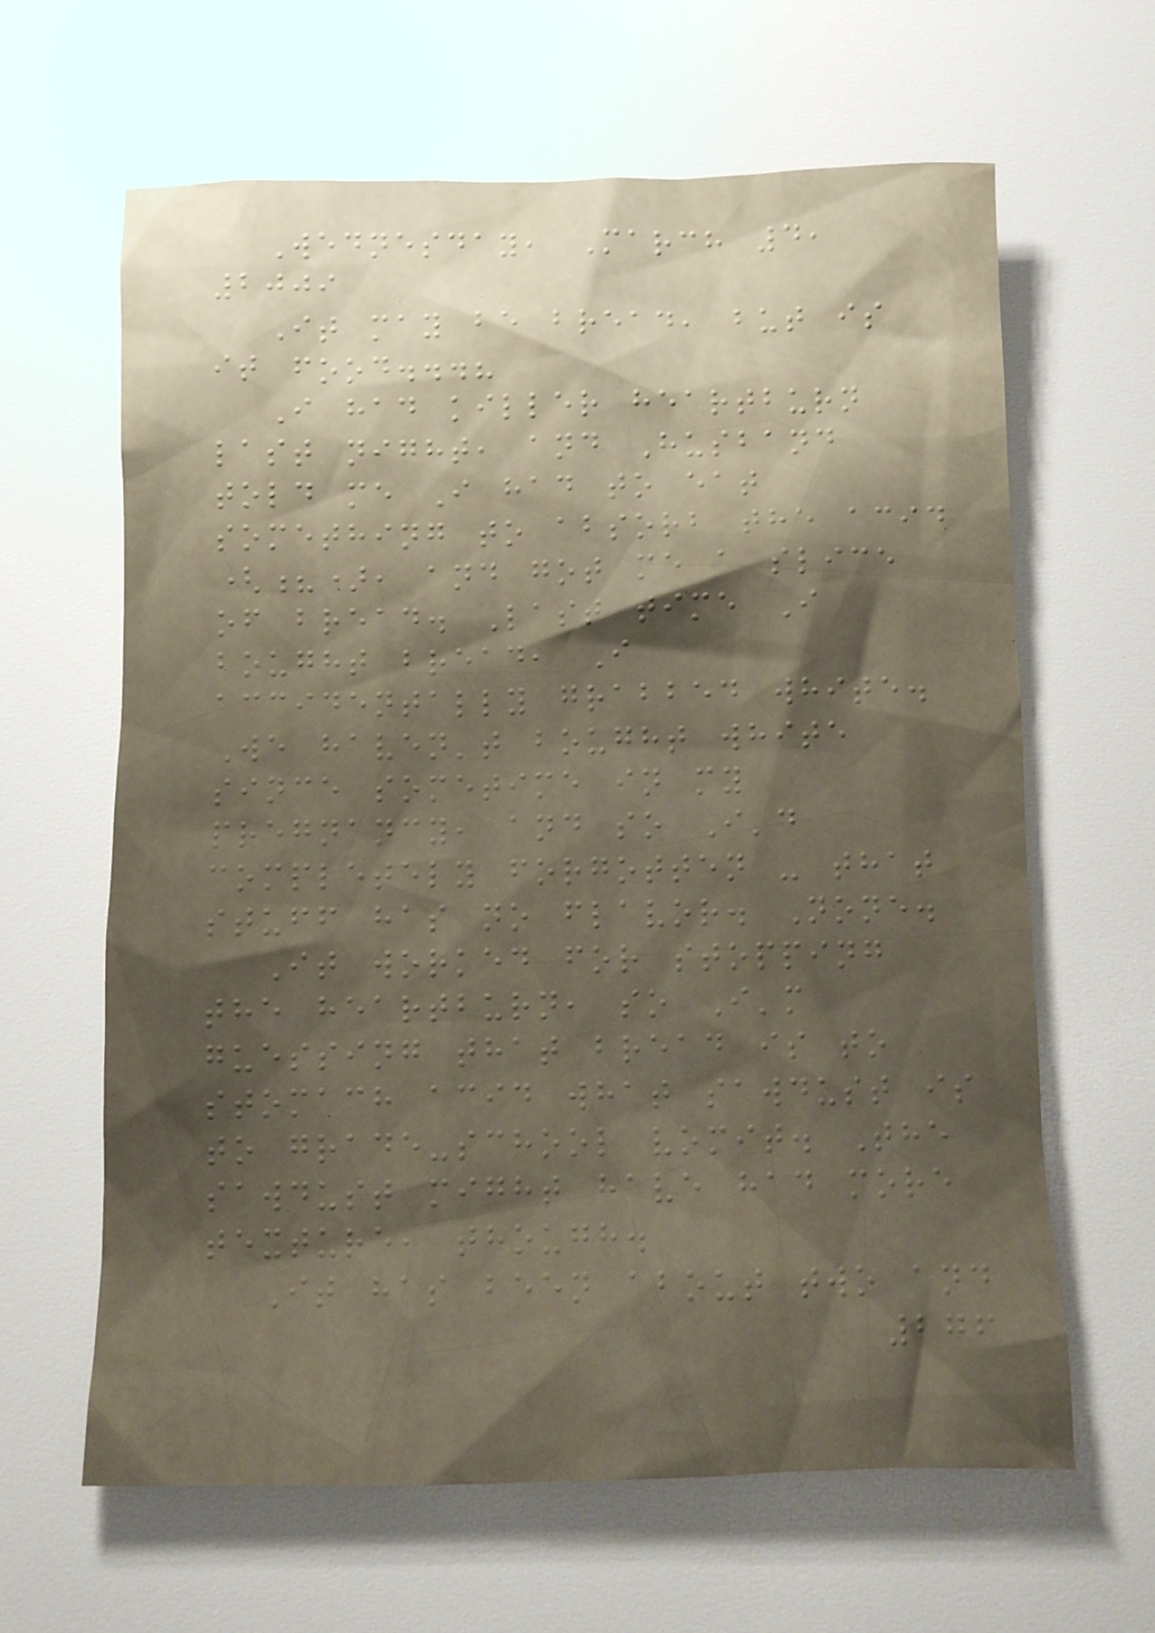Wednesday, March 4,
2009
It may be bread, but is
it food...?
I had killer heartburn
last night, and Husband
told me I had to eat
something to absorb the acid
(?), and got me a slice
of bread. Last time I
bought bread, I
accidentally grabbed white.
We haven't bought white
since sometime in my
pregnancy, and so I'd
completely forgotten - that
stuff has no flavor. None.
It worked for stopping
the heartburn, so I'm
guessing that bread is to
stomach acid what sawdust is
to grade-school vomit. The
sawdust might have had more
texture, though.
It has been about two and
276
